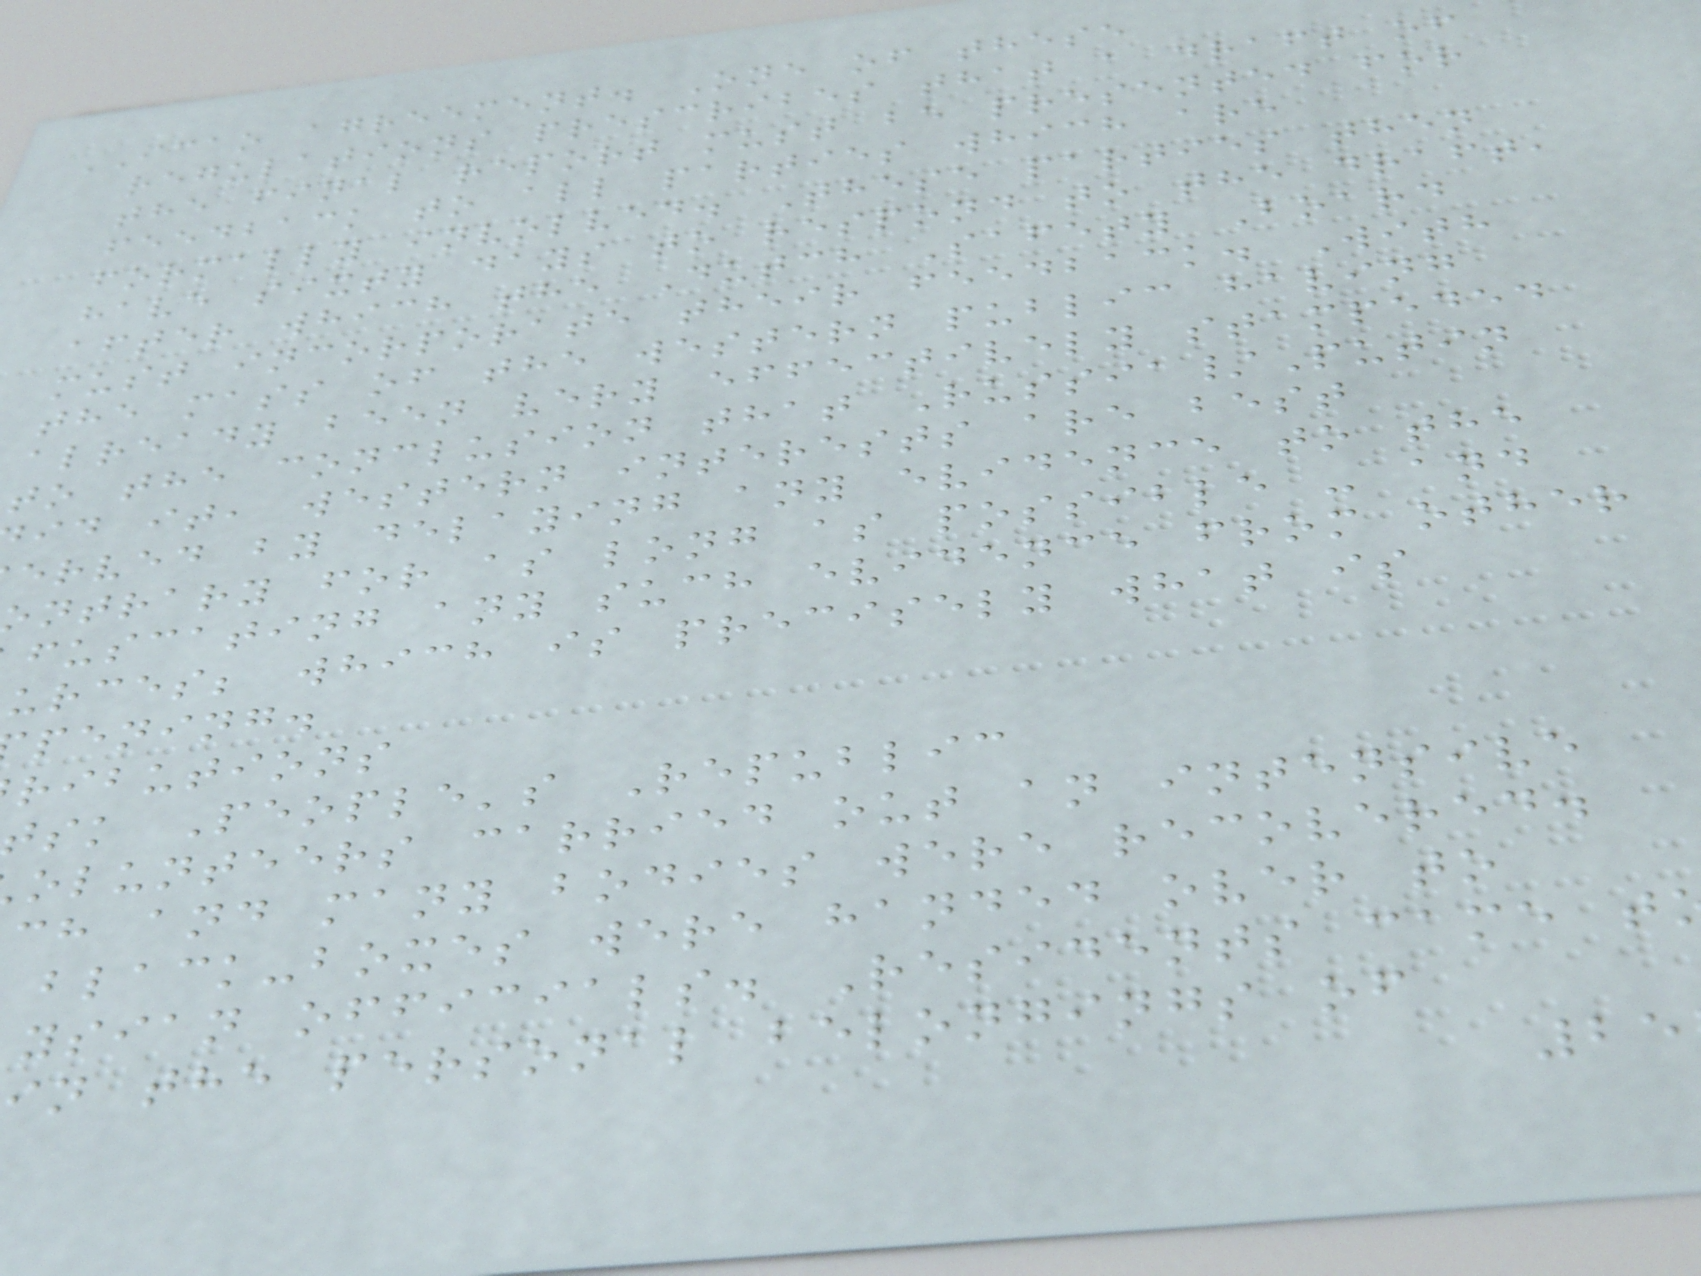ICAO agreement. One of these
regulations prescribes that a draft of
the final report must be presented for
feedback to all parties which are
formally involved. These parties then
have sixty days to respond to the draft,
after which the Dutch Safety Board
must incorporate their feedback. With
the mass of the western public having
already been very effectively stampeded
to the conclusion that Russia/Putin
id it, western interests are best
erved by delaying any evidence to the
ntrary for as long as possible - and
fuscating any such evidence from other
urces; which is precisely what is
pening.
ributions
sk People's Republic
olunteers carried out an intensive
ch and many bodies were recovered.
black-boxes were handed over to
ysian officials. Residents came t
in the personal belongings of
